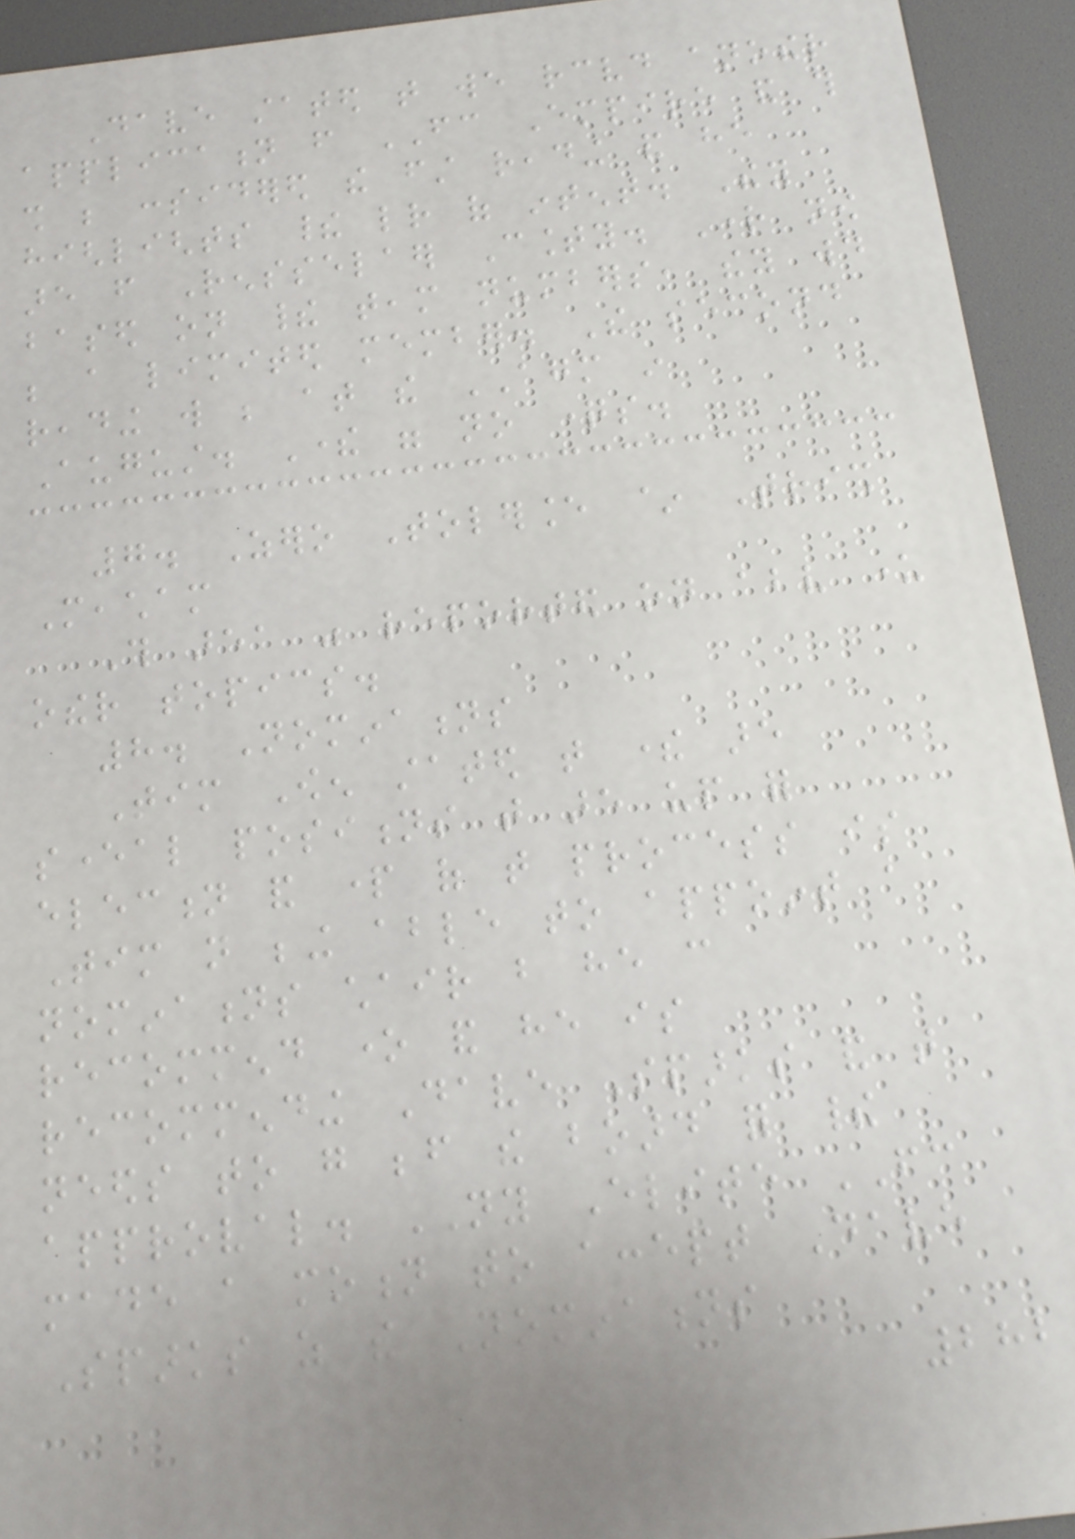Dave stated that we received another
application from FC Empire and this
shall be considered the first reading and he
highlights their letter of intent. They
are from Rensselaer County. Right now
based on their team numbers, they would
be a limited member. The second
reading will be at the AGM in
August. There were no questions.
7. Zero Tolerance ~ Trish
Meacham
This area was reported on above under
other topics.
8. Nominations
Tim Owen stated that there are
several positions that are up for
election and part of that process is
Tim not being able to appoint a
nominations chair but he can
recommend one and he is
recommending Dave Sparks and that
needs to go before the board for their
approval. NY Elite FC
made a motion to accept Dave
Sparks as the Nominations
282
